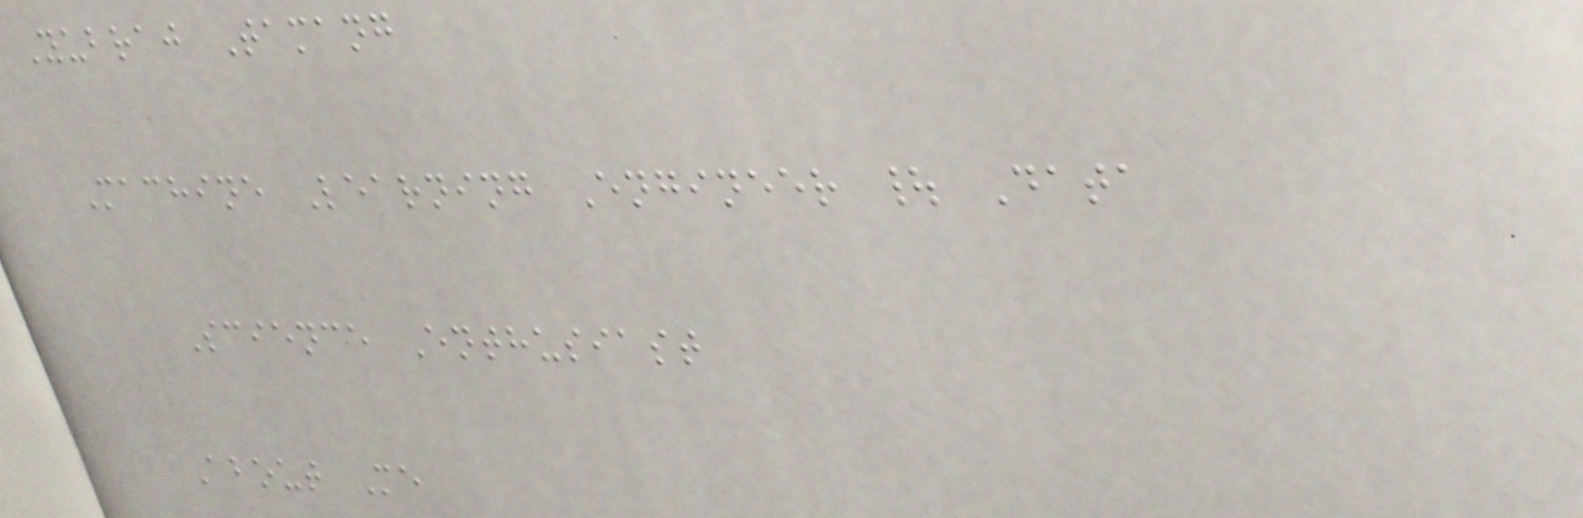Yubraj Tamang
Machine Learning Engineer | Data
Science Enthusiast
About Me
